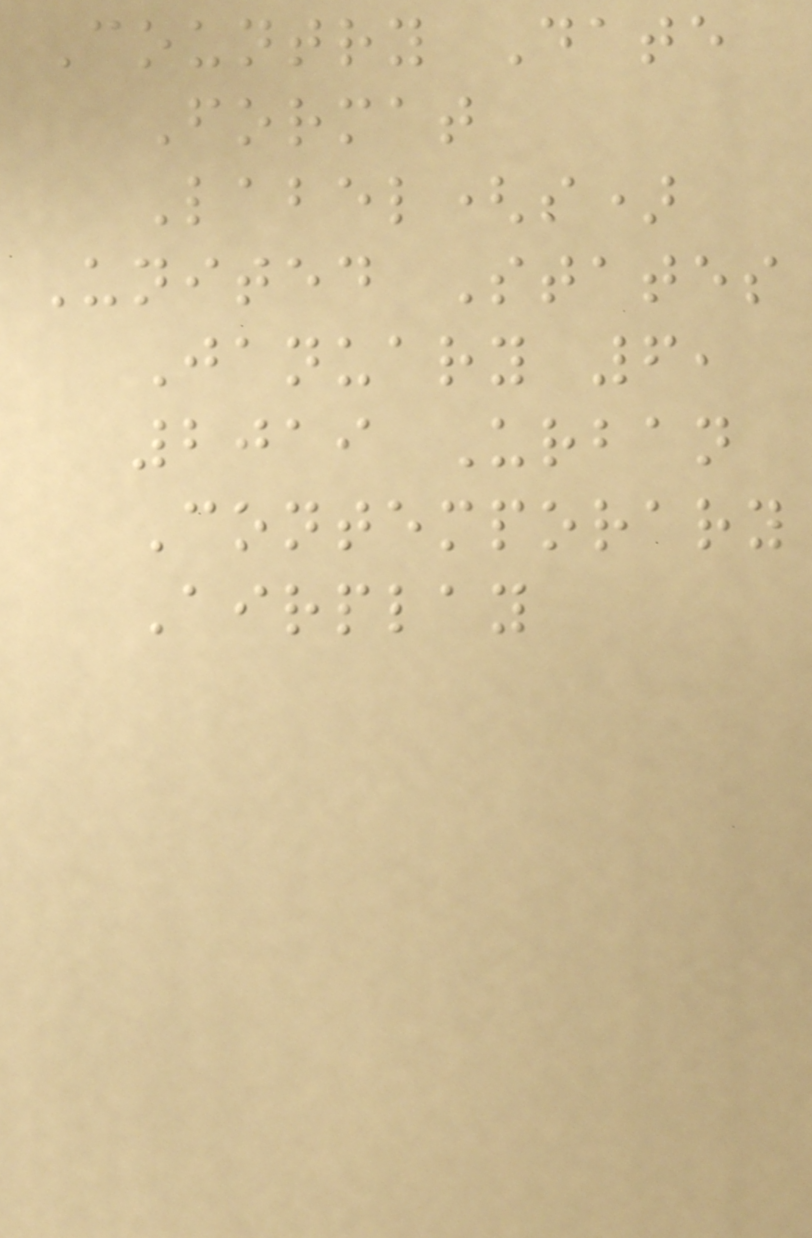Country Date
Format
Label(s)
United States
January 6,
2019 Urban
Contemporary
Airplay
